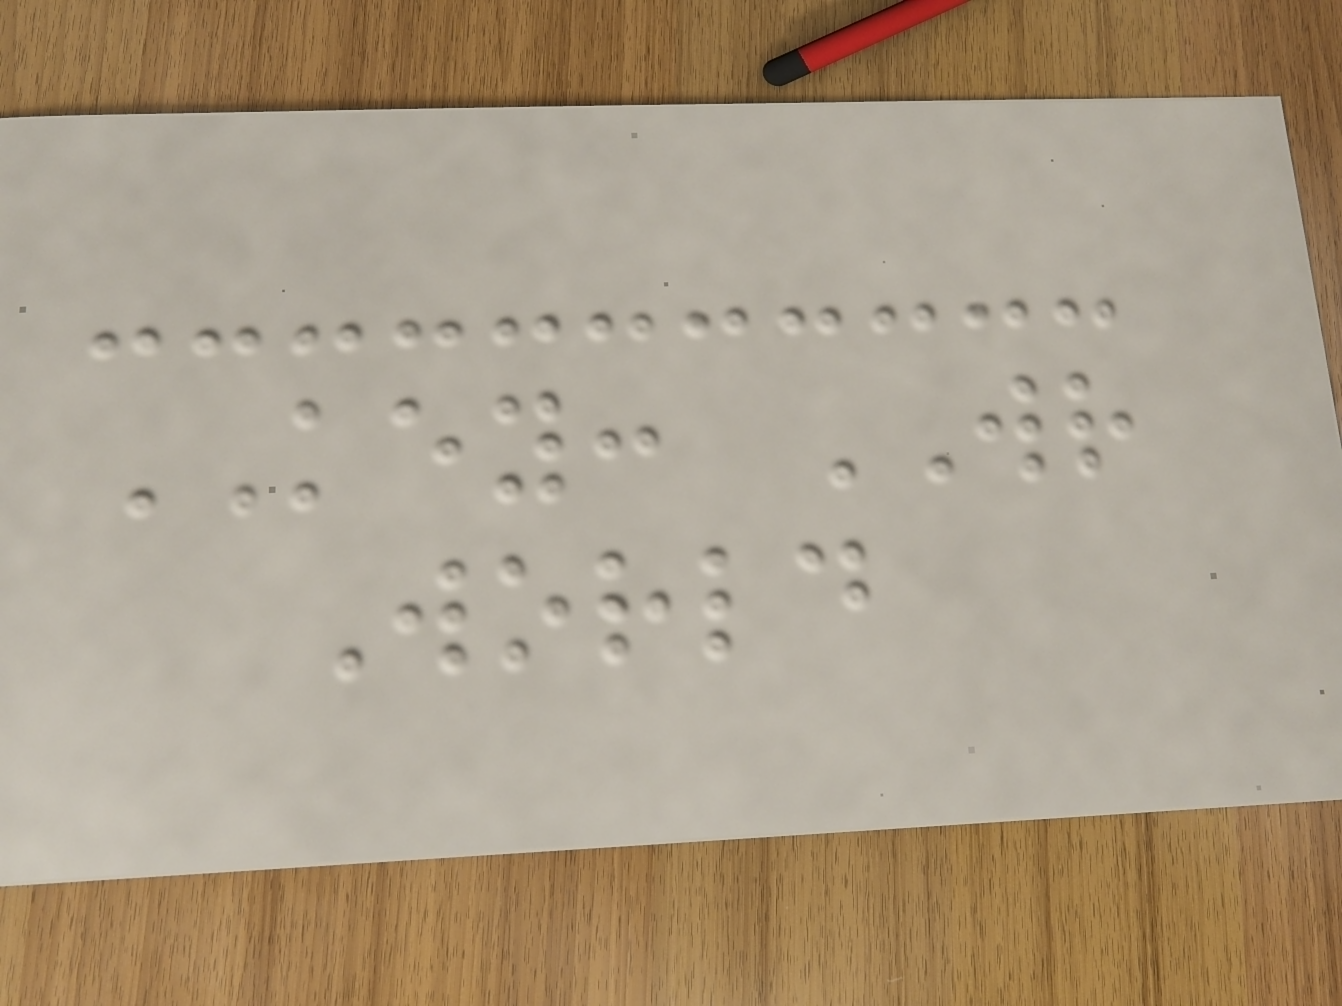KEY: WR
World
